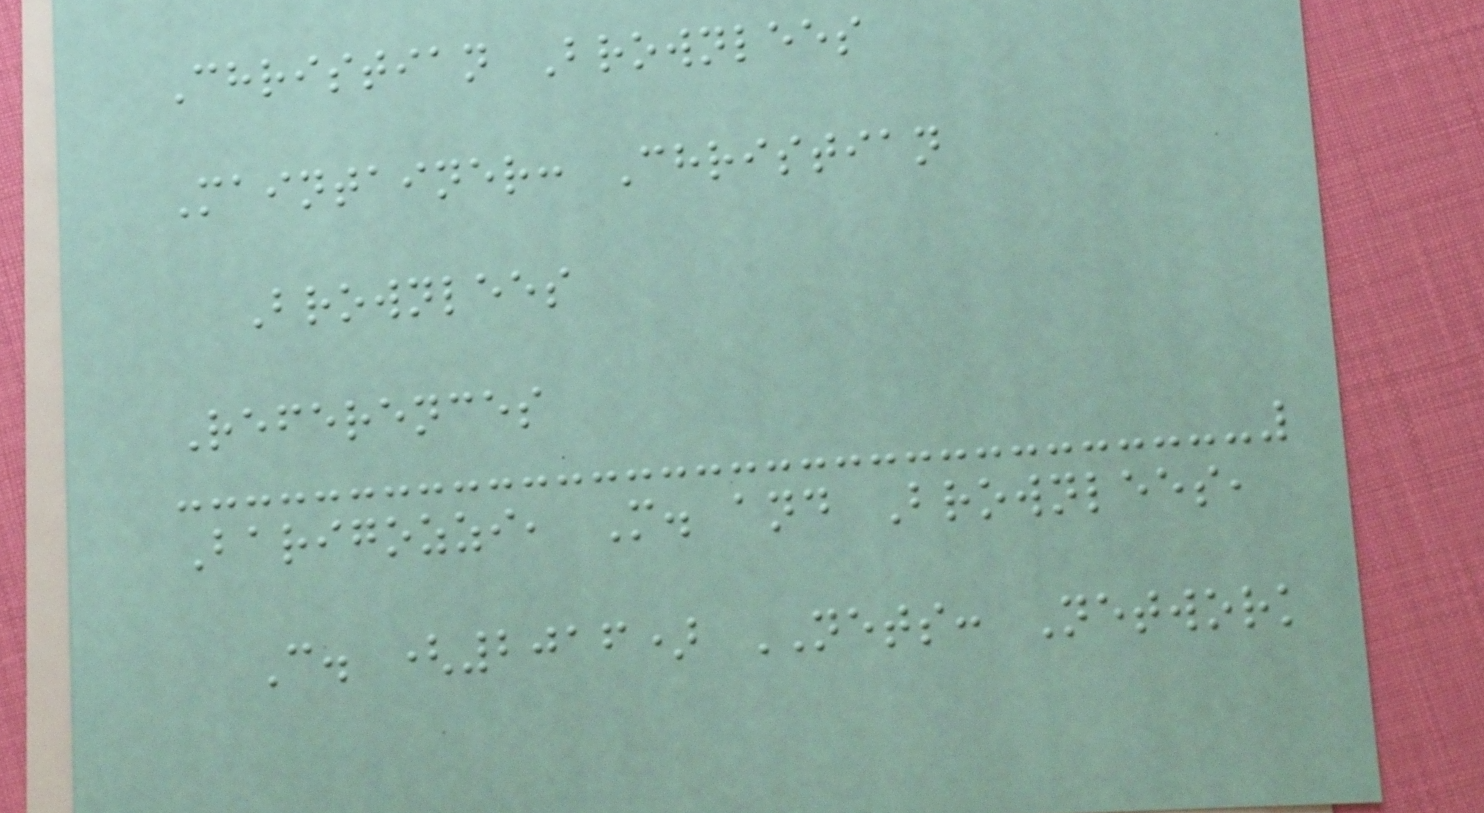Christian Brownlees
Maintainer: Christian
Brownlees
References
Barigozzi, M. and Brownlees,
C. (2016) NETS: Network
